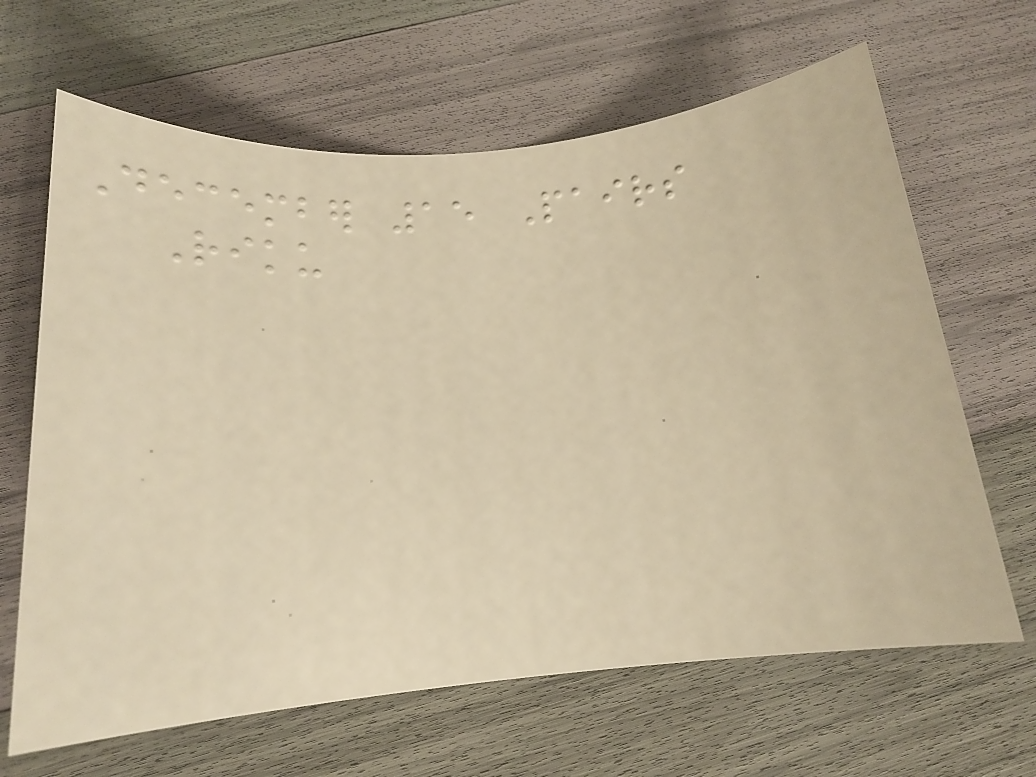December 15 Pairs
Riku
